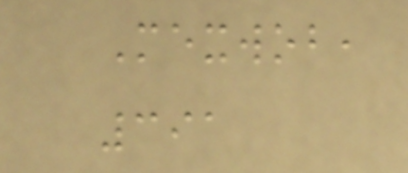Mexwob,
391
